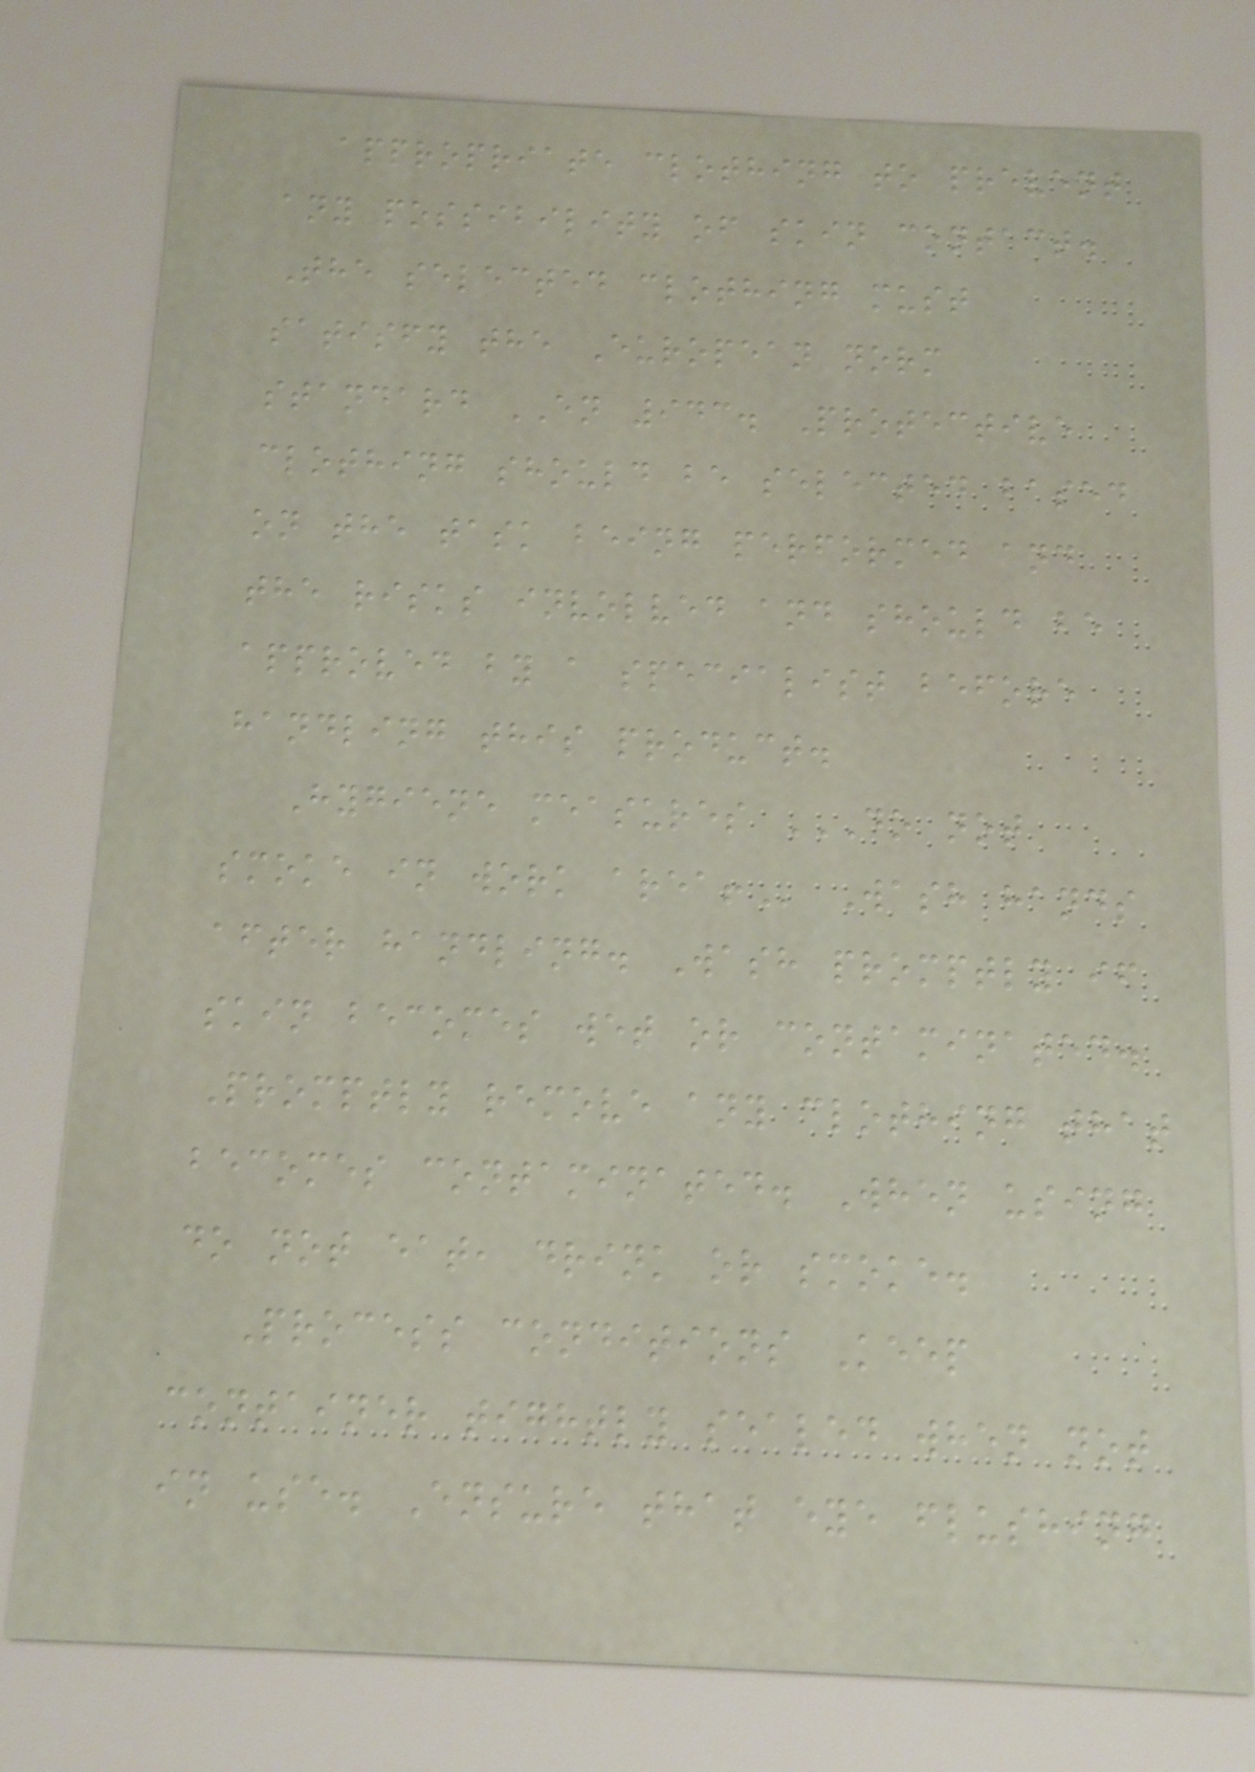appropriate clothing to prevent
any possibility of skin contact.
The selected clothing must
satisfy the European norm
standard EN 943. Protective
clothing should be selected based
on the task being performed and
the risks involved and should be
approved by a specialist before
handling this product.
Hygiene measures DO NOT
SMOKE IN WORK AREA! Wash hands
after handling. Wash promptly if
skin becomes wet or contaminated.
Promptly remove any clothing that
becomes contaminated. When using
do not eat, drink or smoke.
Process conditions Keep
container tightly sealed when not
in use. Ensure that eye flushing
